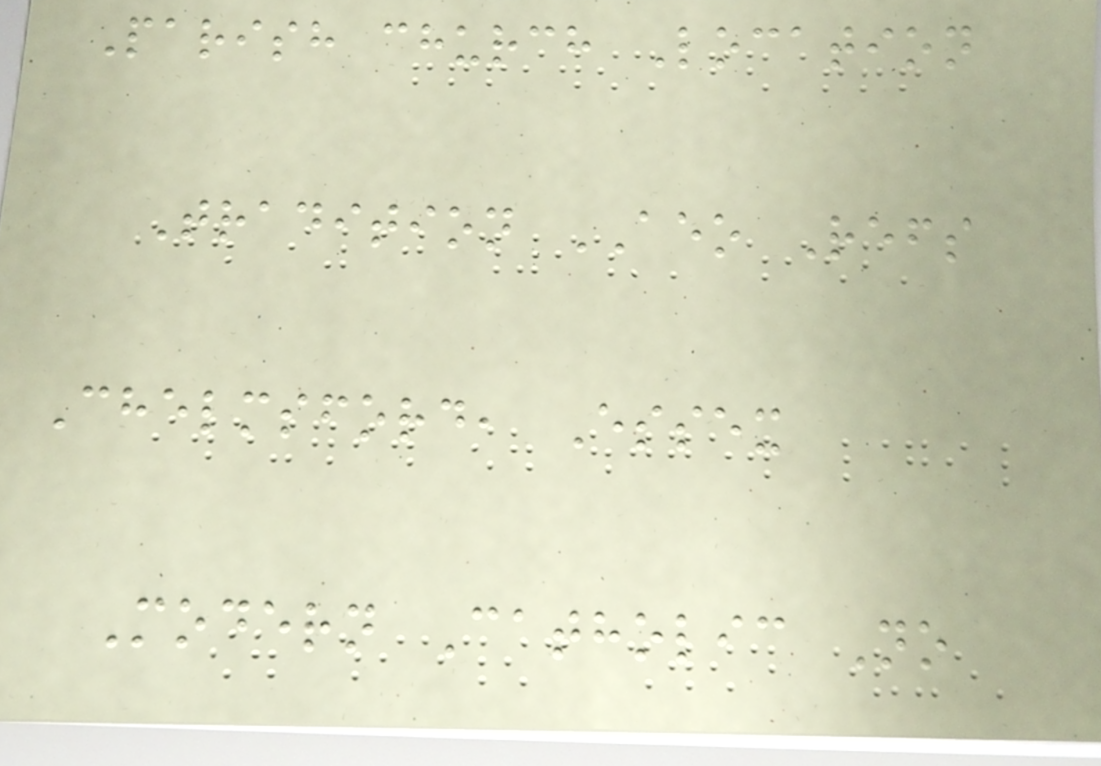Parish church Location
Tradition AEO Refs
Chelmsford, Essex
Modern Catholic No
